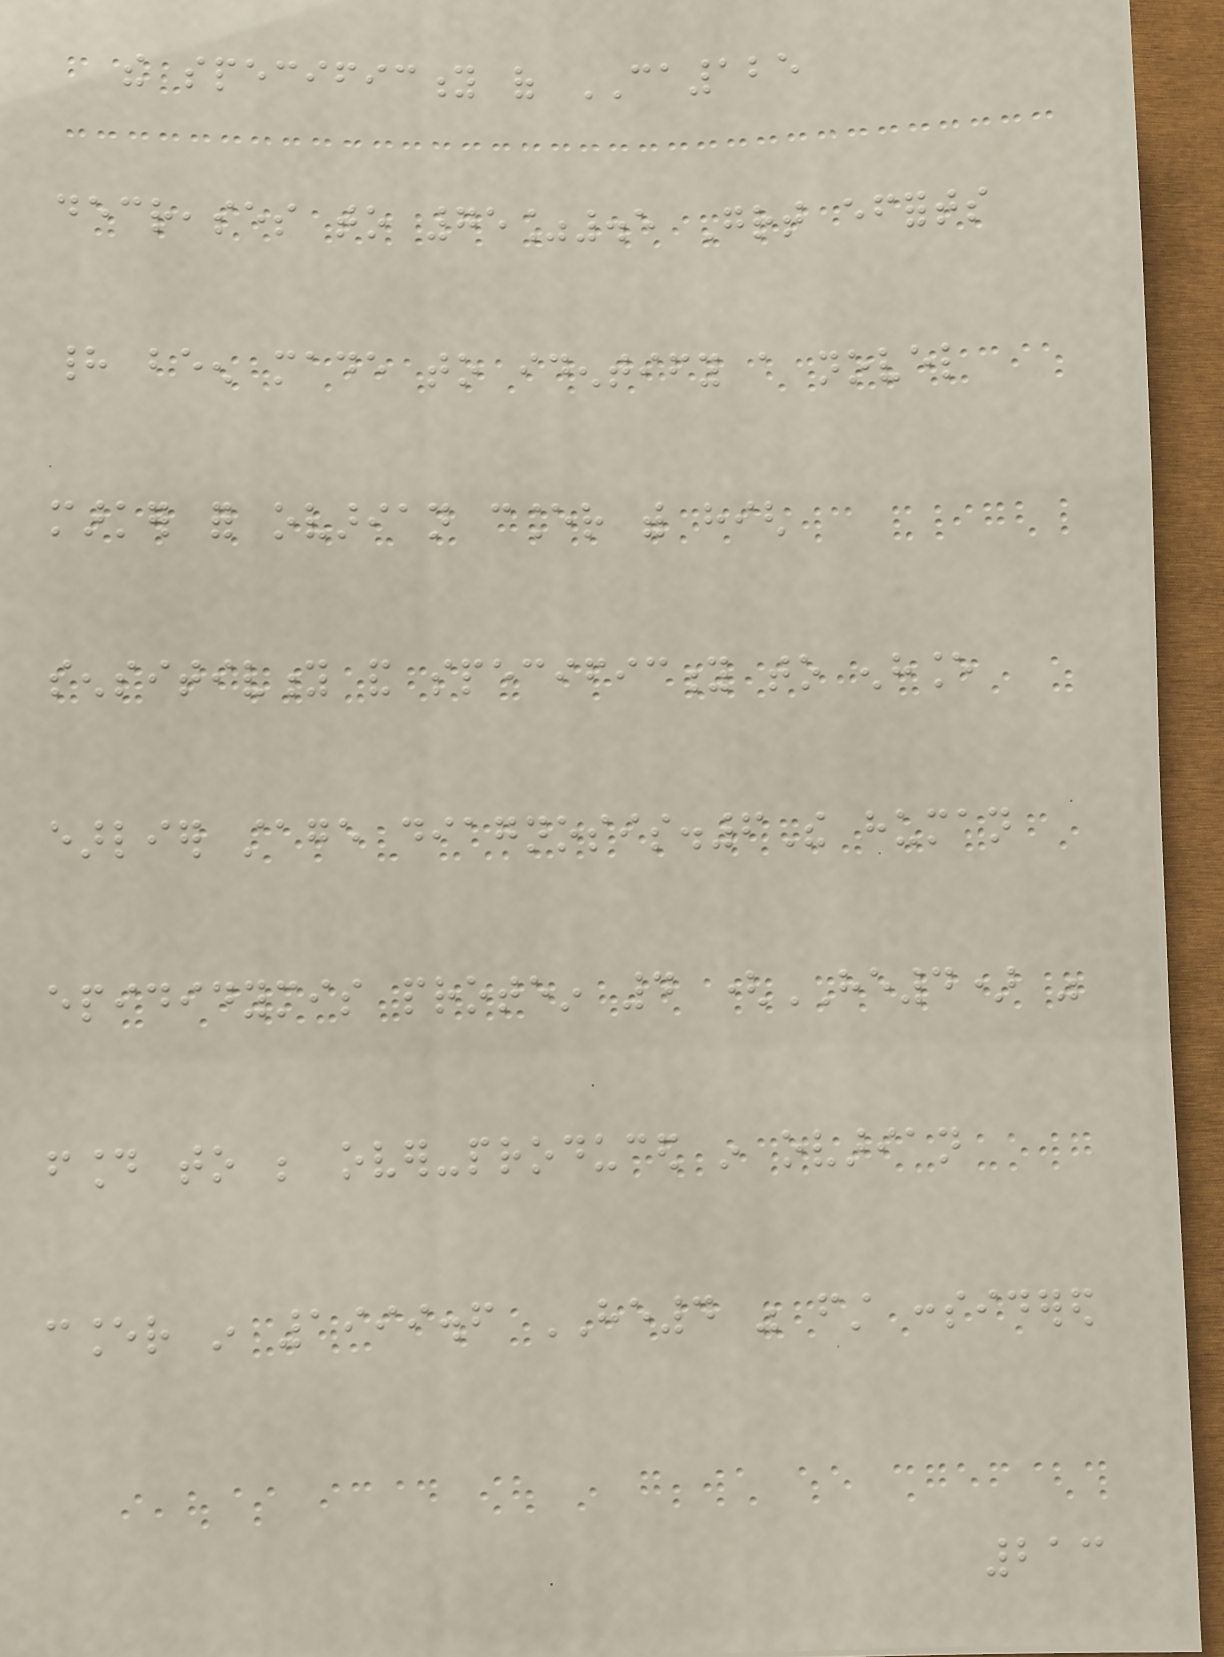the specificity of CA125
decreases to 75%.5 Great efforts
had been made to identify a novel
marker for ovarian cancer with high
sensitivity and specificity to enhance
earlier stage diagnosis.6The human
epididymis protein 4 (HE4) was
found to be over-produced in ovarian
cancer in 1999.6 HE4 was first considered
213
